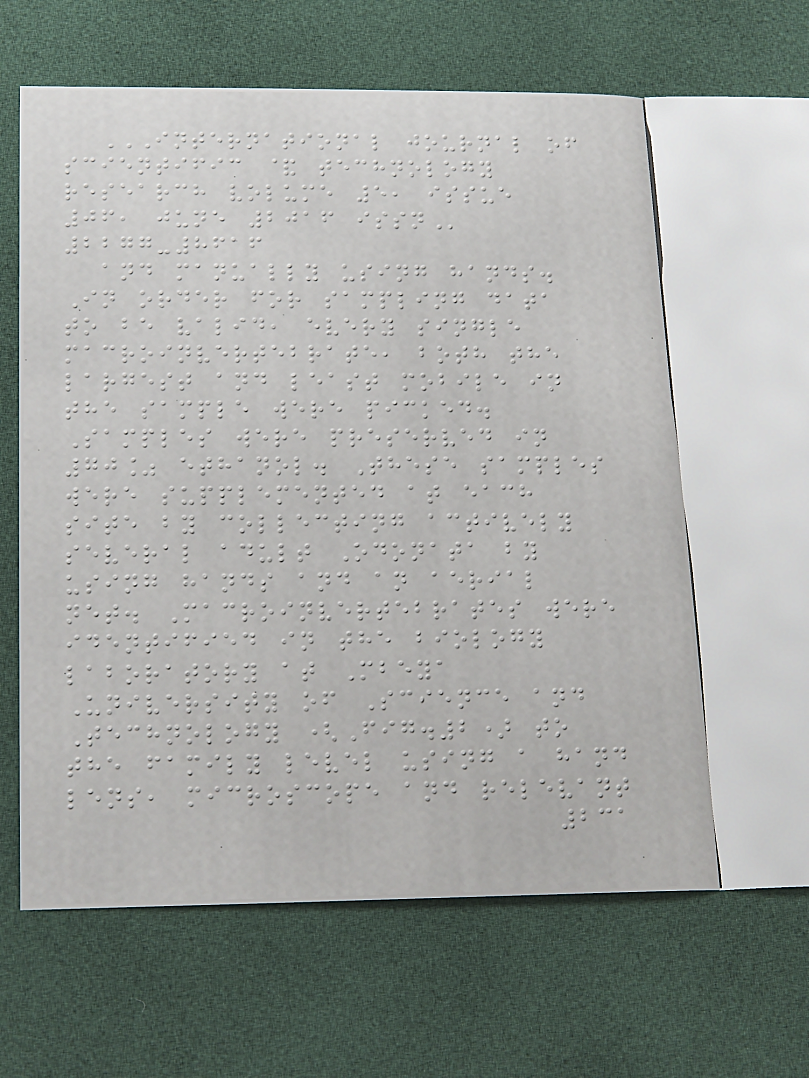INTERNATIONAL JOURNAL OF
SCIENTIFIC & TECHNOLOGY
RESEARCH VOLUME 5, ISSUE
06, JUNE 2016 ISSN
2277-8616
and manually using hands.
In order for sampling data
to be valid, every single
macroinvertebrate, both the
largest and least mobile in
the sample were picked.
Samples were preserved in
70% ethanol. These samples
were supplemented at each
site by collecting actively
several adult Odonata by
using hands and an aerial
net. Macroinvertebrates were
identified in the biology
laboratory at Mbeya
University of Science and
Technology (Fig.2) to
the family level using a hand
lens, microscope and relevant
231
